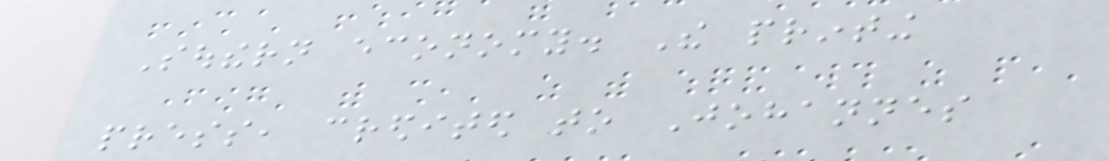Southern economy. The printing
press, credited to Johannes
